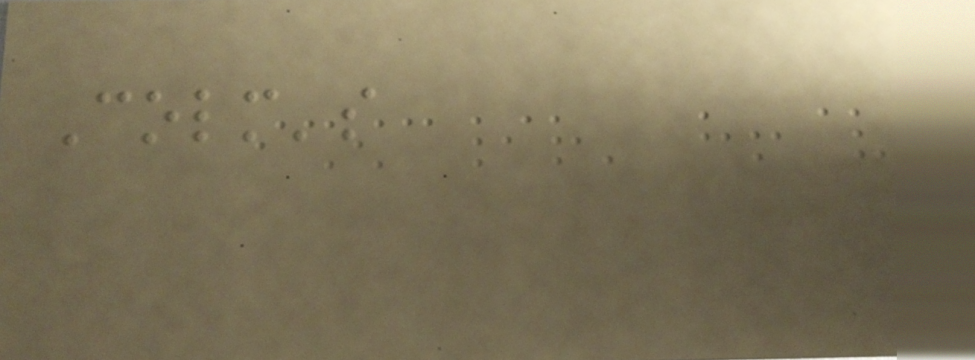Colm's
